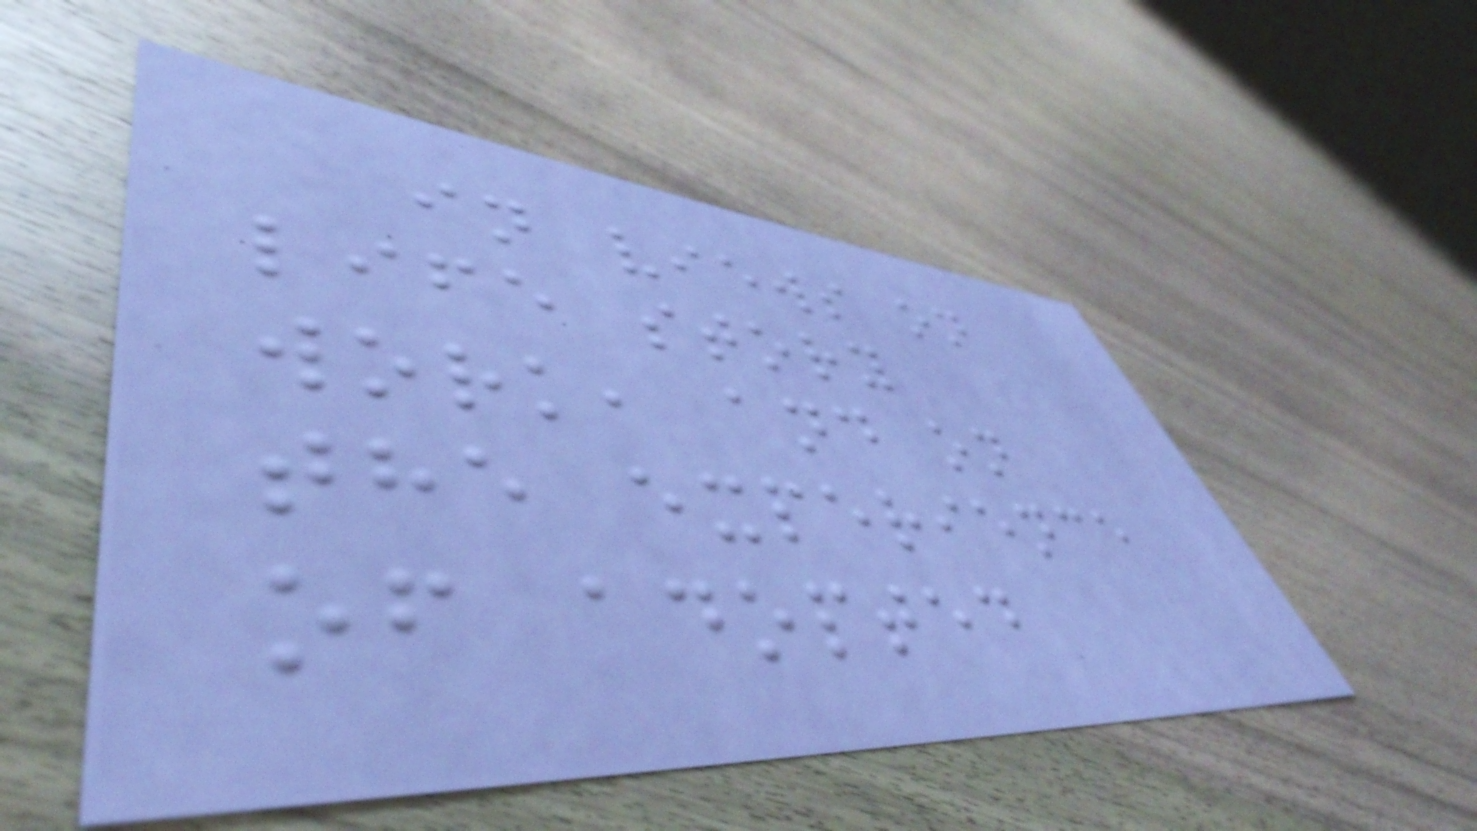in views on
life story
work, and on
the experience
of adopted
